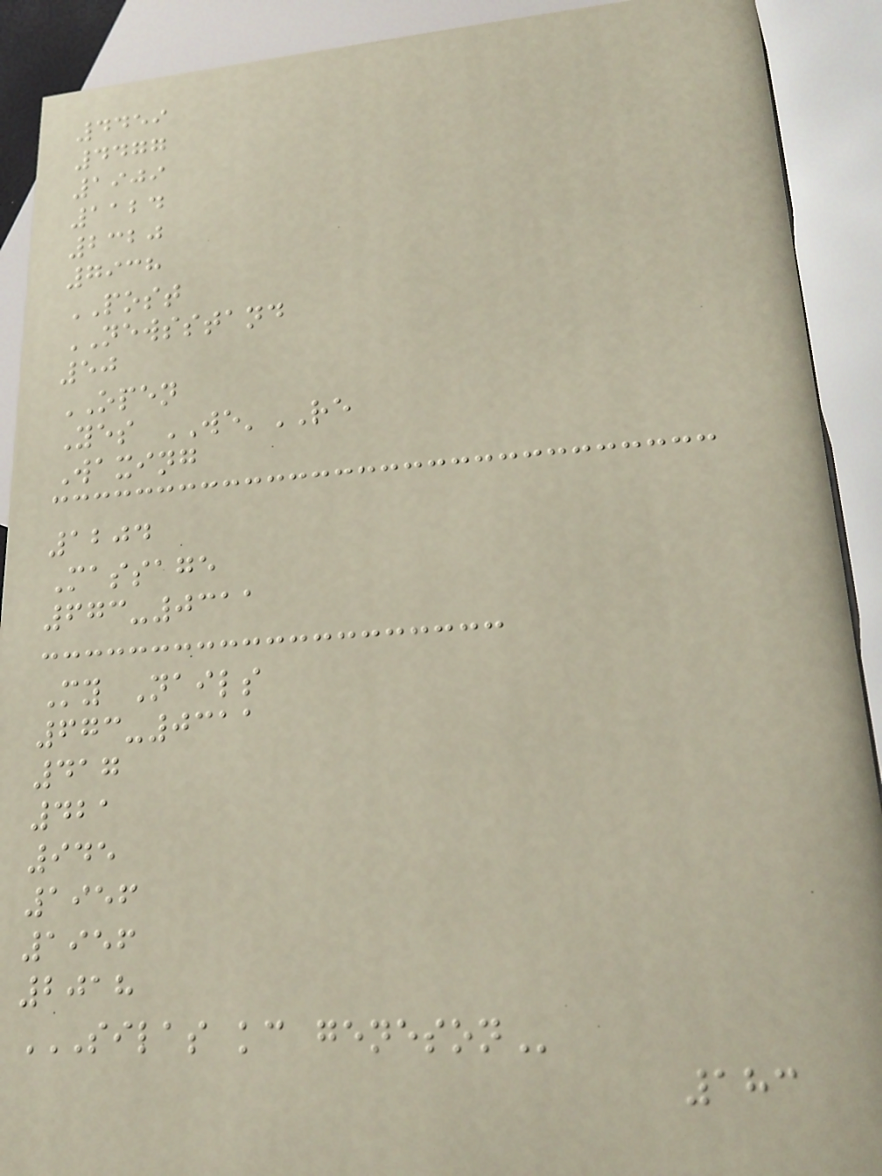4459
4477
1909
1124
2320
7938
POST
NEWSSTAND
50
OPEN
Yes WE'RE
Waxing
1204
Massage
673-0311
My Nails
673-0311
417
421
945
1956
1956
2018
SILAS KC GENESON
183
